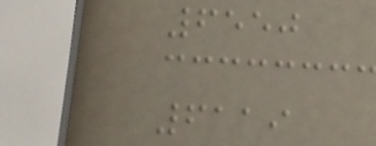6550
6119
